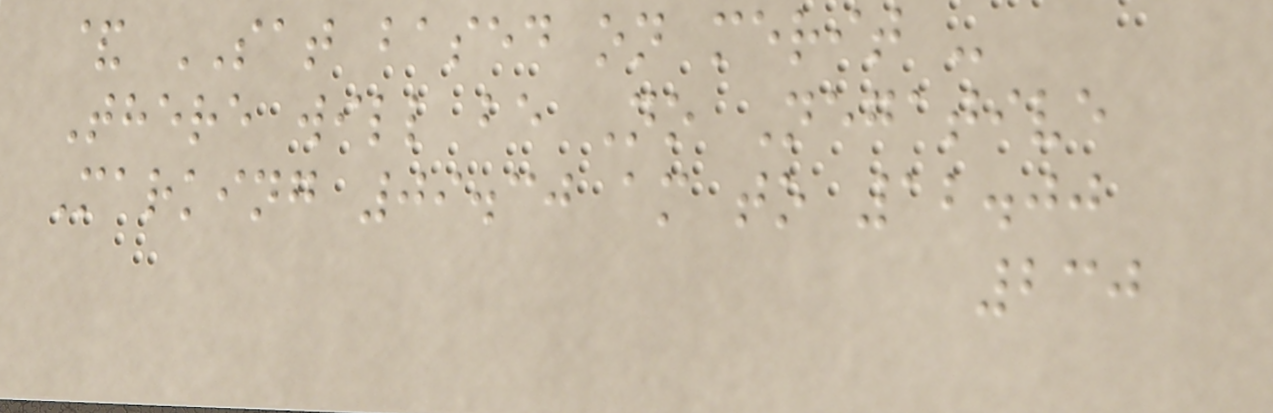& SAT based on merit -
There will be No Negative
Marking 09.30 am to 12.00
230
